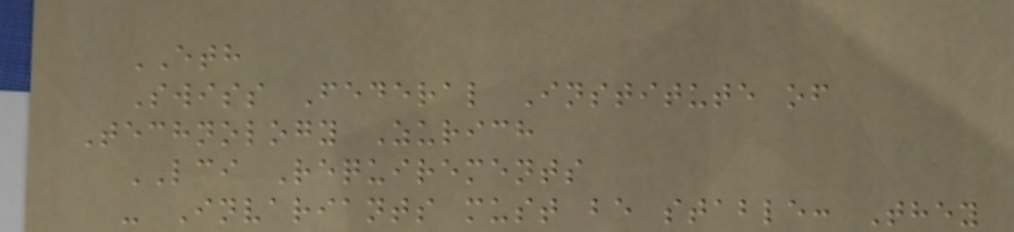ETH
Swiss Federal Institute of
Technology Zurich
LCI Requirements
- Invariants must be stable: They
